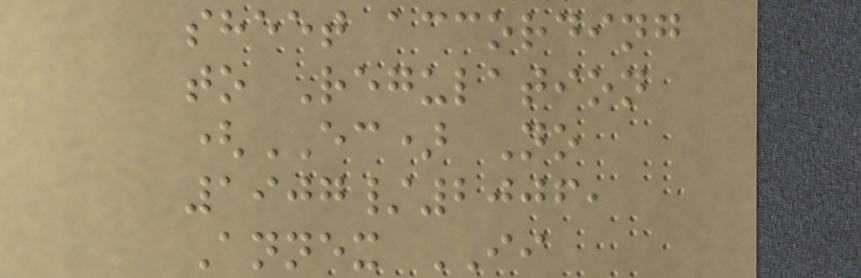sheet according
to Regulation
(EC) No
1907/2006,
Annex II
